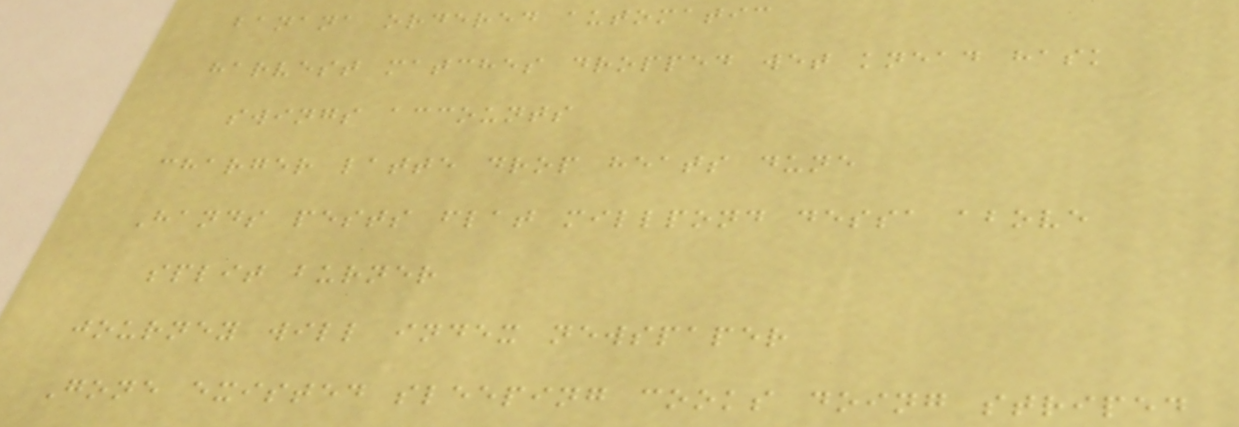banana ordered automatic
harvest matches dropped wet knead hask
swings accounts
charger latte drop heats dune
Hands pests flat millpond dessa above
split burner
journey will index newspaper
Gone existed sleeping cooks doing striped
